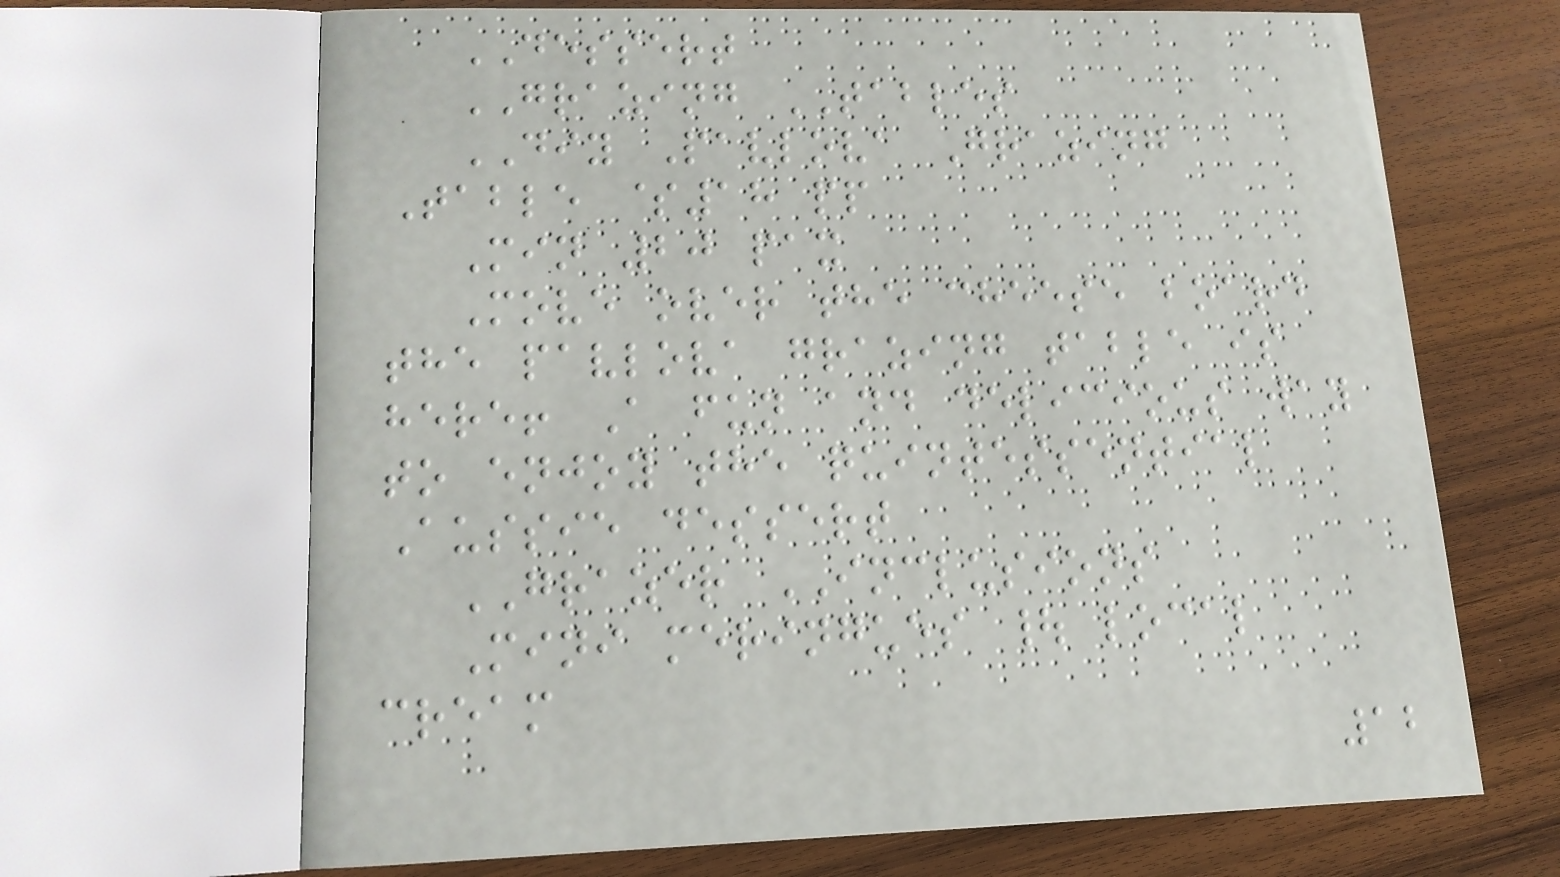DESSERT
GRAZING TABLES
DIY Pavlova Grazing
Table $18 pp
Min 20 pax
Move over the cheese board
the pavlova grazing table is
here! A fun and delicious way
to enjoy the quintessential
Aussie dessert
GRAZER INCLUSIONS
Mini meringues | local
cream
12
